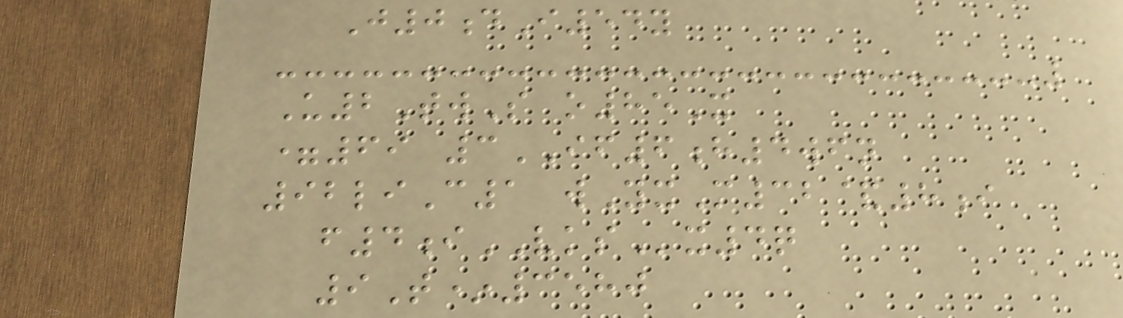J0dI54y
U2TwS o85X
=69 3IF6h4wfn
92liC1 wYxM32&8i
f4iVKSx4q
9T*3580
